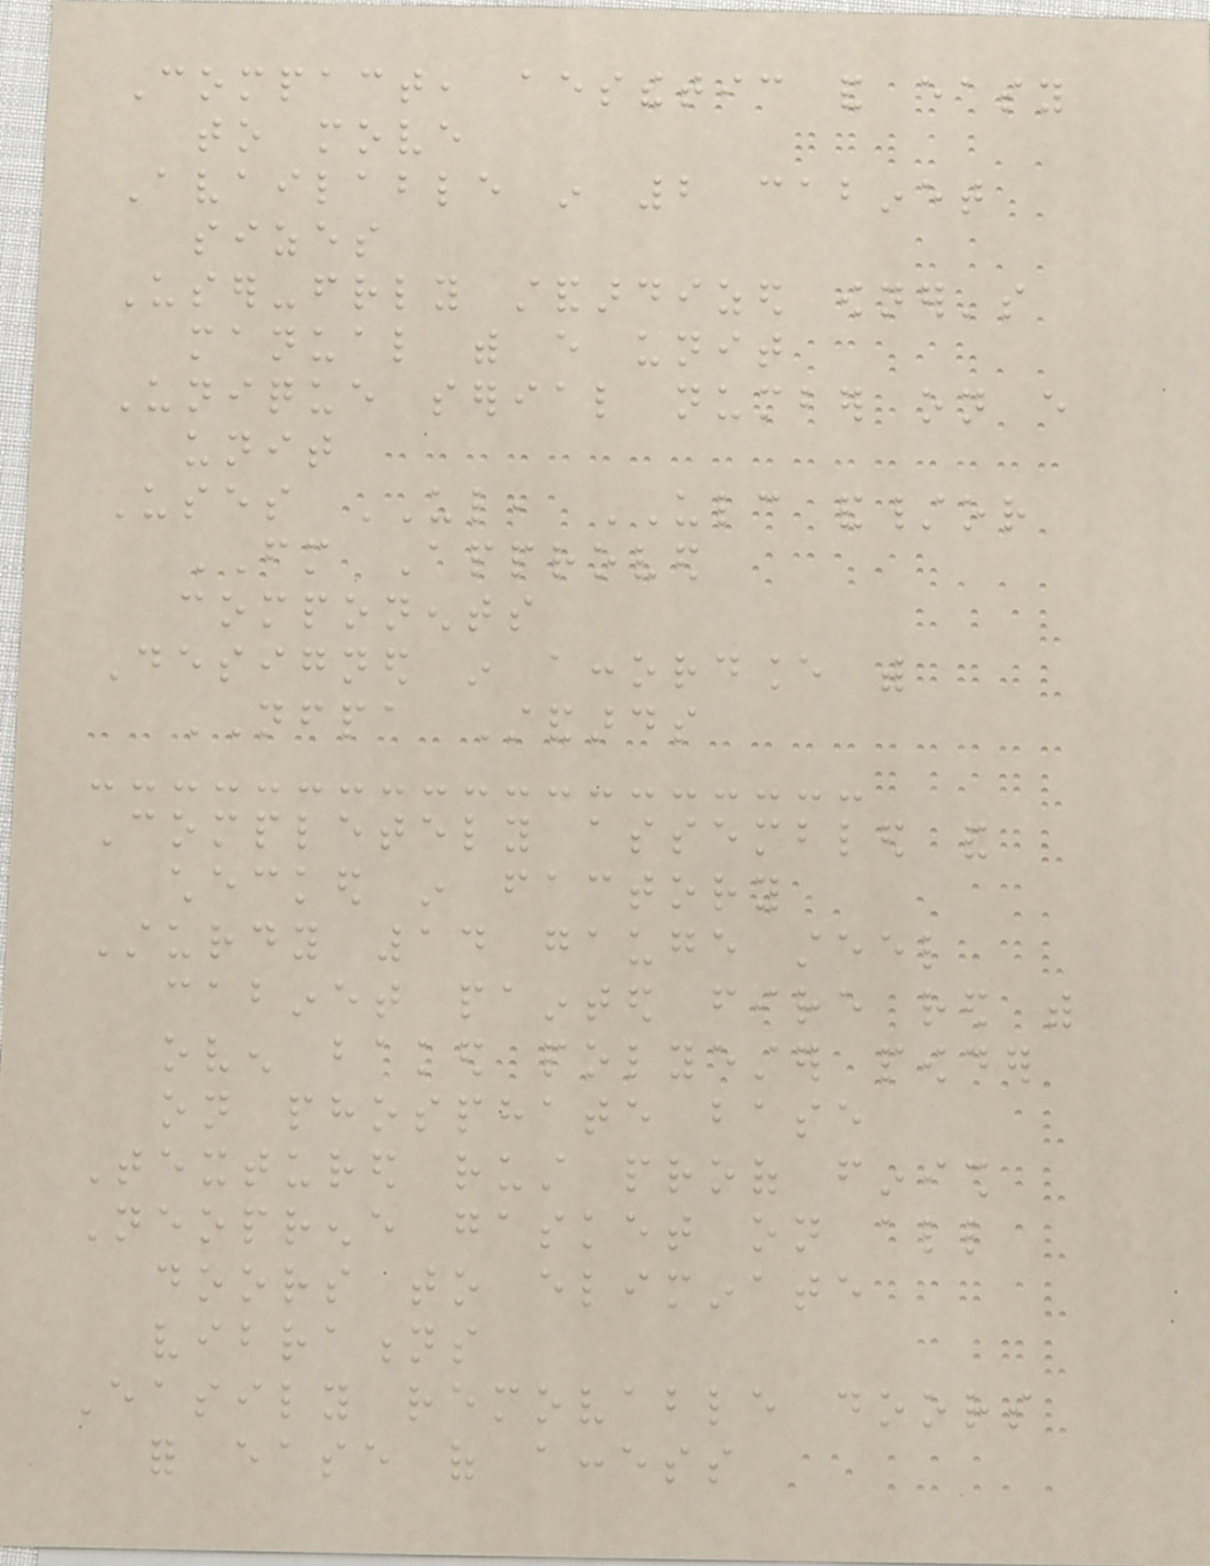Compact, aesthetic and easy
to move
Available in 2 cabinet
sizes
User-friendly standardized owner's
manual with every unit
Unique serial number on every
unit
Uses UL, ULC and/or
FM Approved
components
Designed in accordance with
NFPA Standards
Completely assembled and
checked in factory
Sturdy 14 gauge steel
cabinet painted fire red with
oven baked polyester powder
on phosphate base
Textured rust proof finish
Neoprene gasket on all
doors to eliminate
vibrations
Easily removable doors
for ease of access
